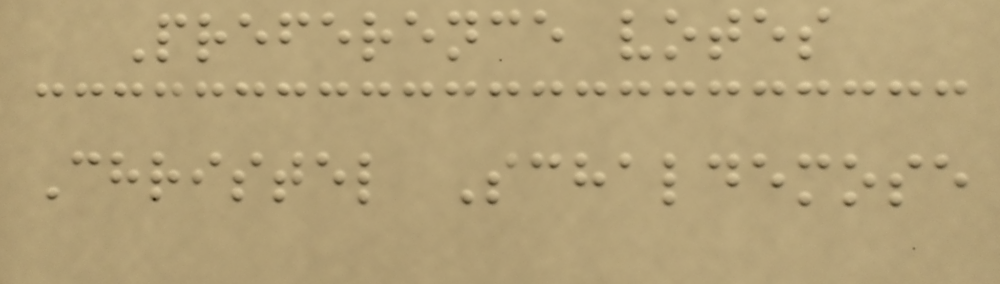Preference votes
Christel Schaldemose
